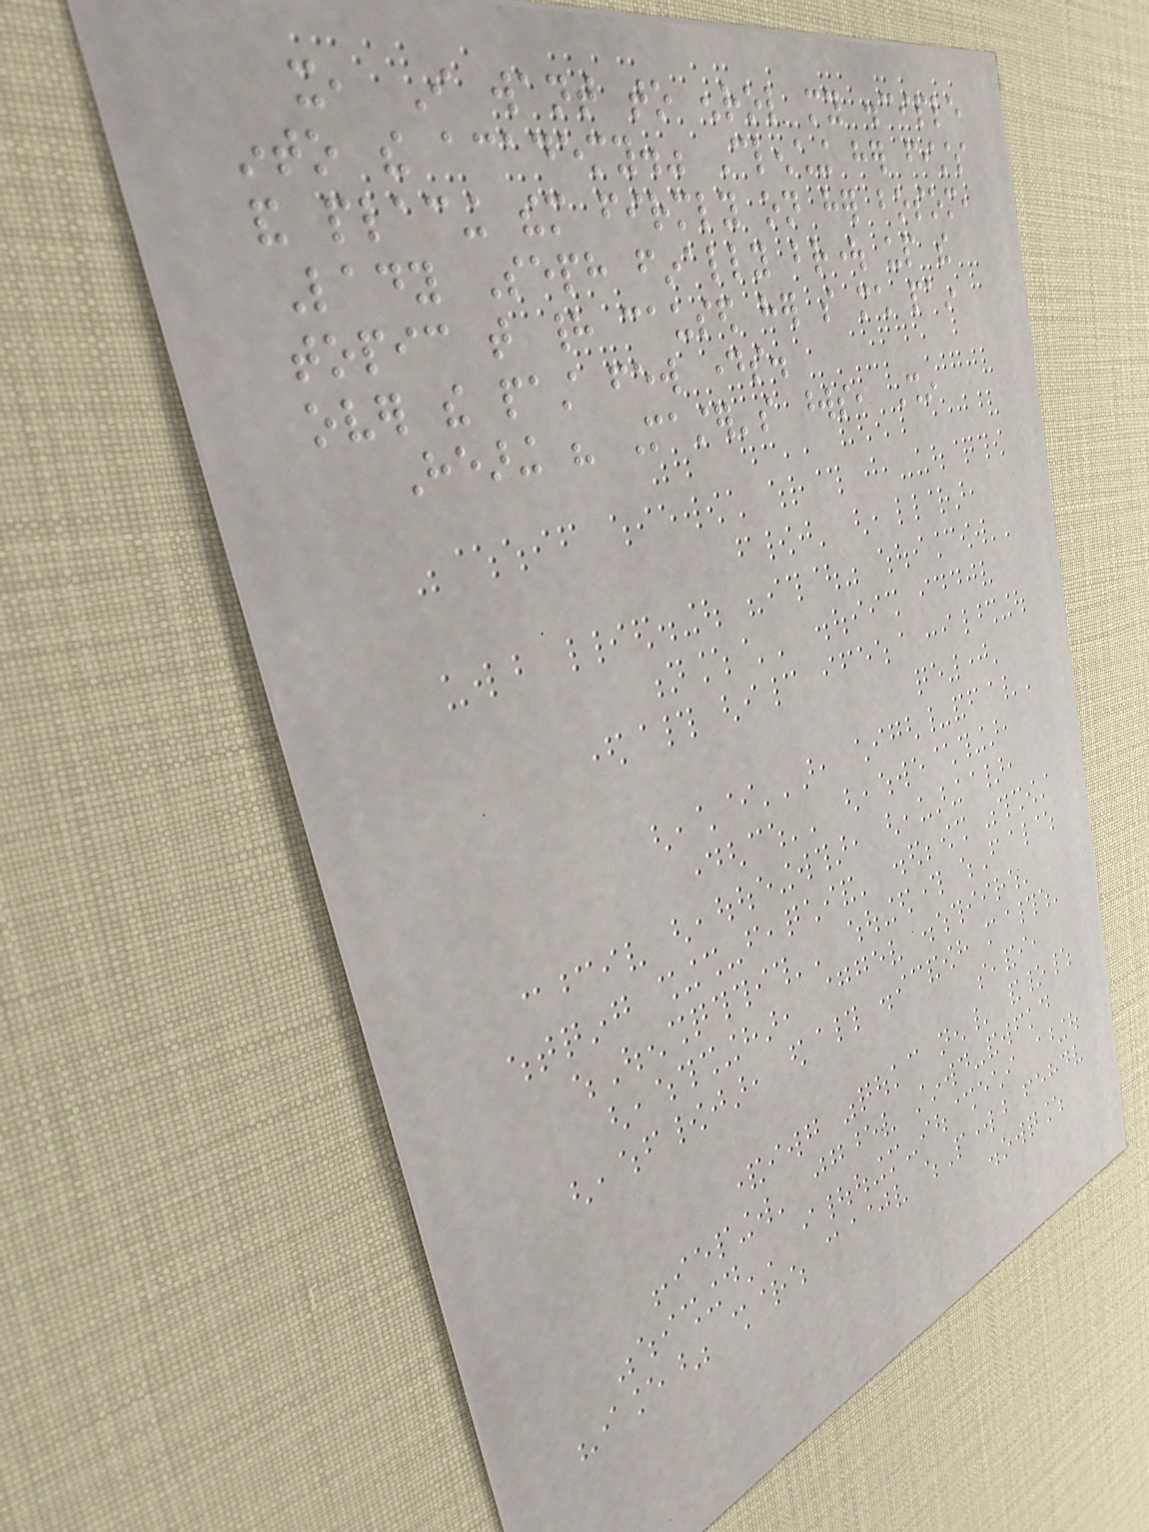it, I want to enrol my disciple
into the academy." Clenching her fists
and placing them firmly on her bosom,
Lady Seph finally brought up the
topic that had caused her so much pain
over the past few days.
Hearing his Master's words, Shin
